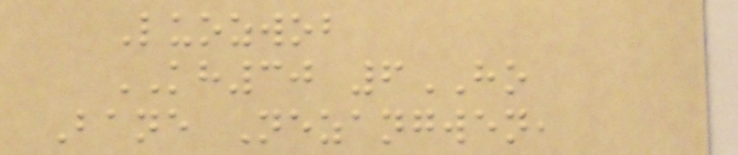Luozwob
KH30 6HO
Bane Nezangwen,
